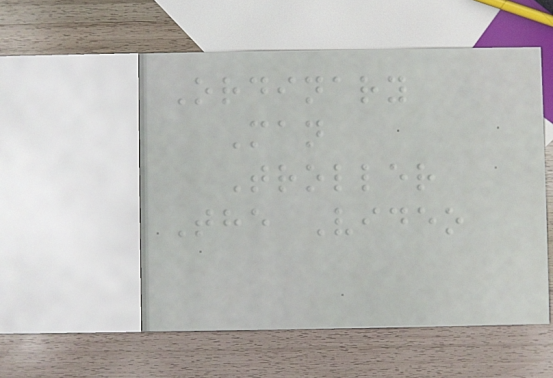Ordinary
Man
Troller
The Video
